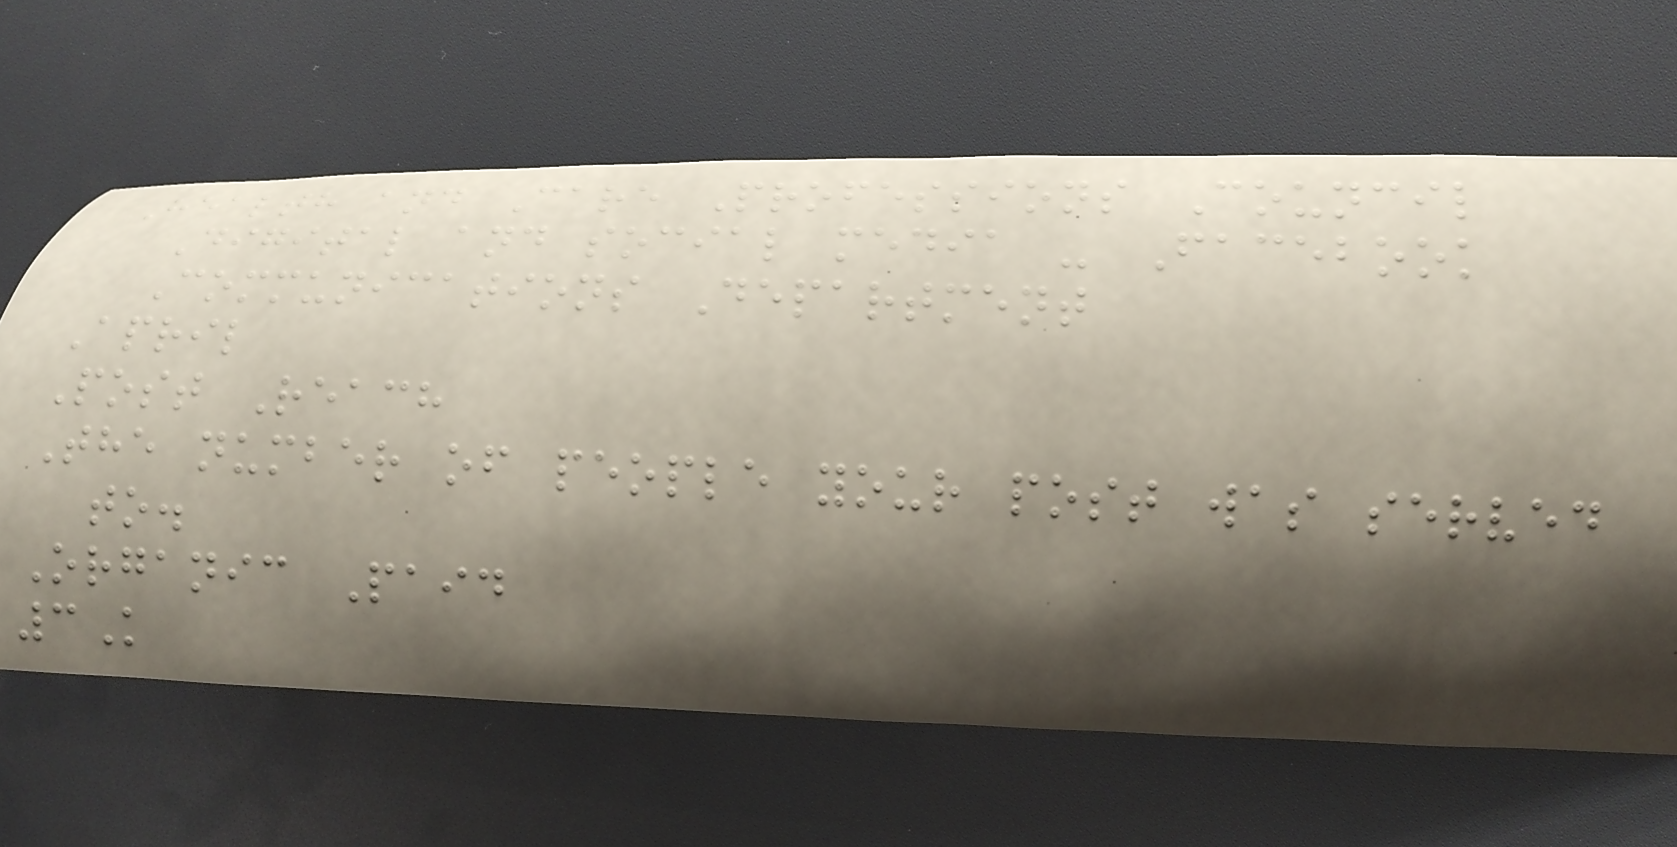Health and Care Professions Council
Digital and social media - Facebook
Communications Department
April
Post Reach
The number of people your post was served
to.
Organic Paid
3K
